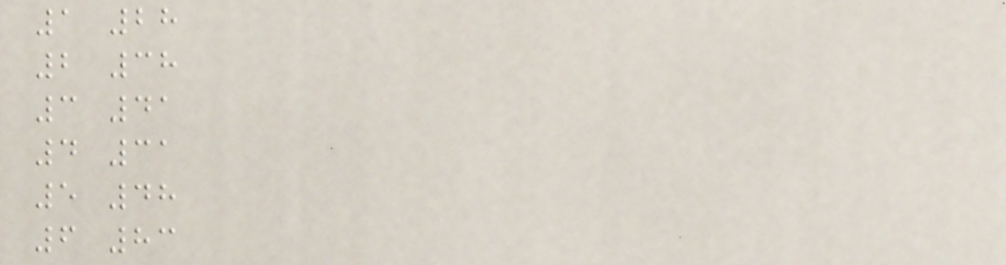1 28
2 38
3 41
4 31
5 48
6 83
